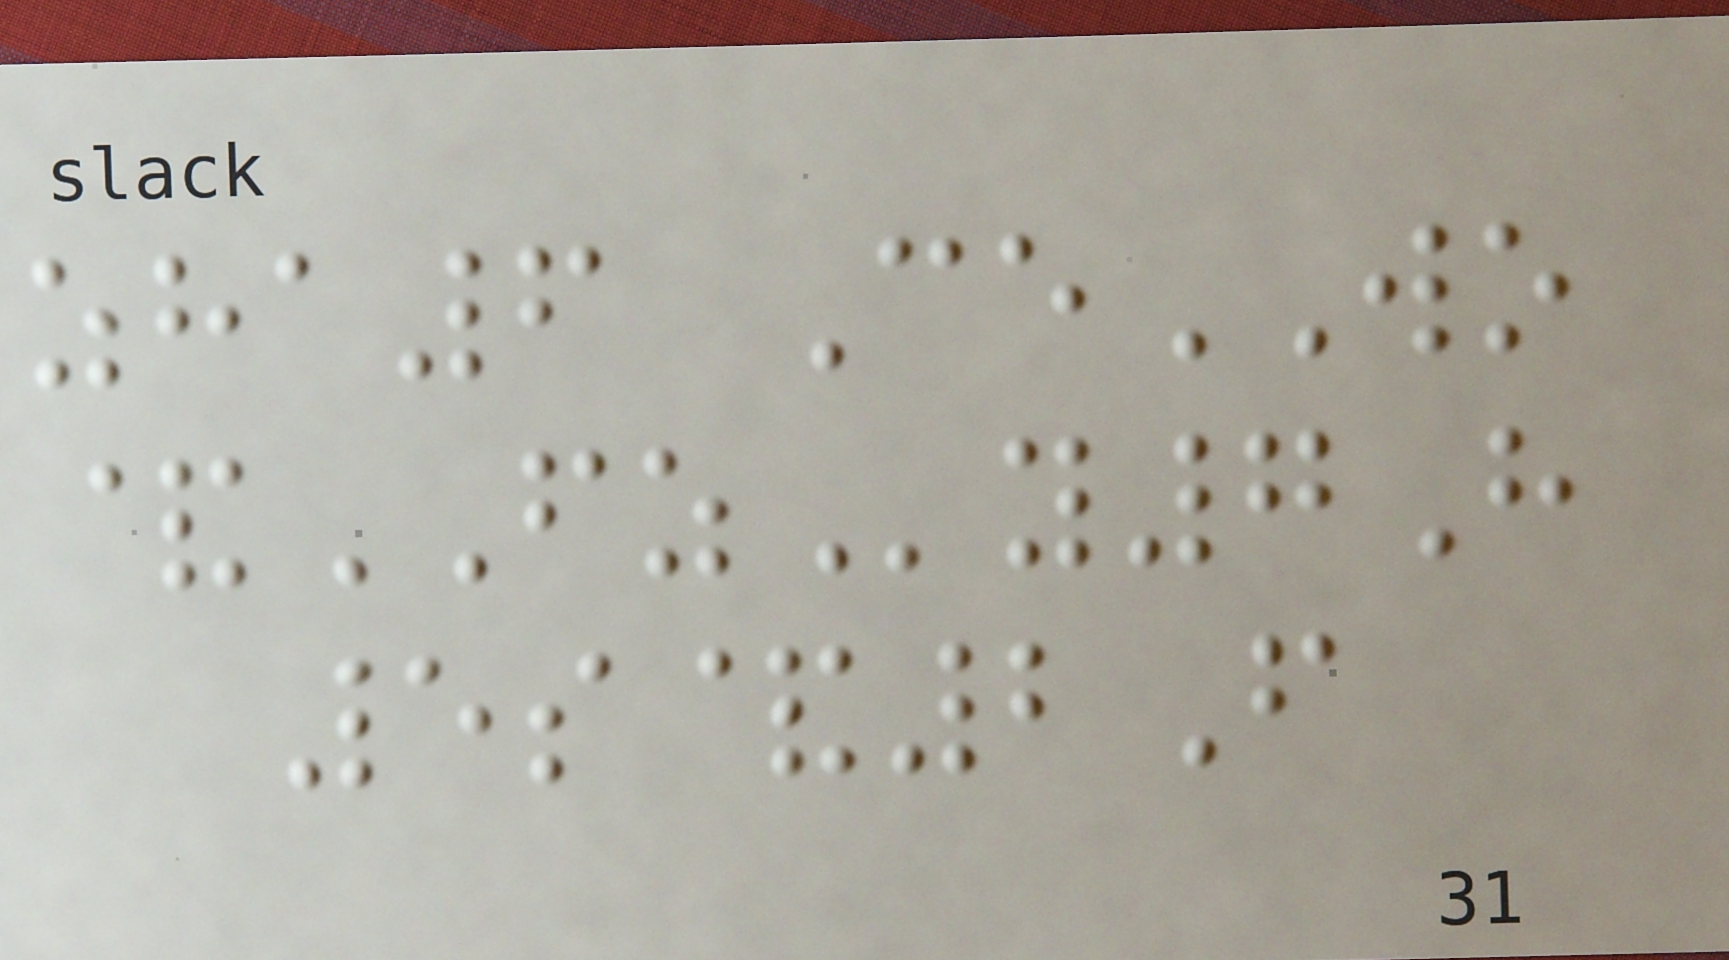zha6 CeWO
&FZy7H
5s&2F
